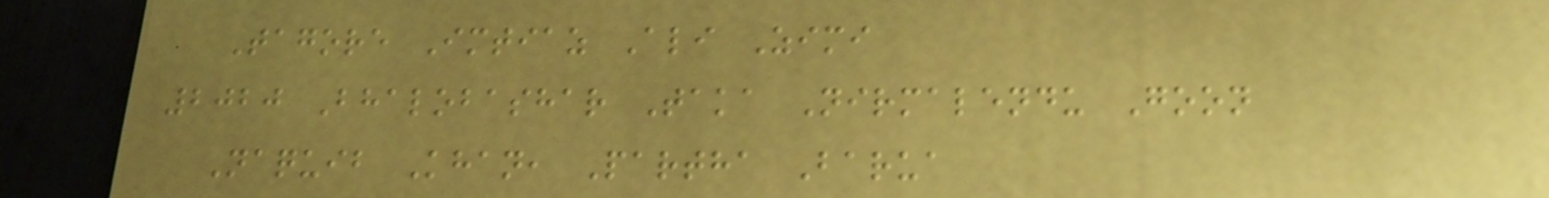Tagore Imtiaz Ali Zimi
2020 Bhalobashar Taka Nirmalendu Goon
Naquib Khan, Partha Barua
